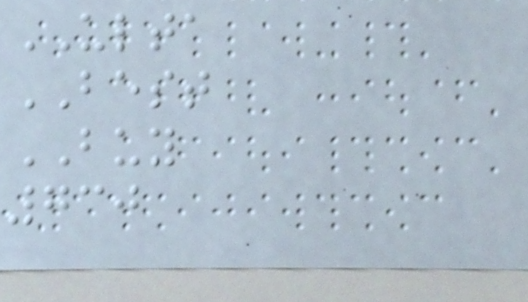ULTA
BEST
BUY
730
